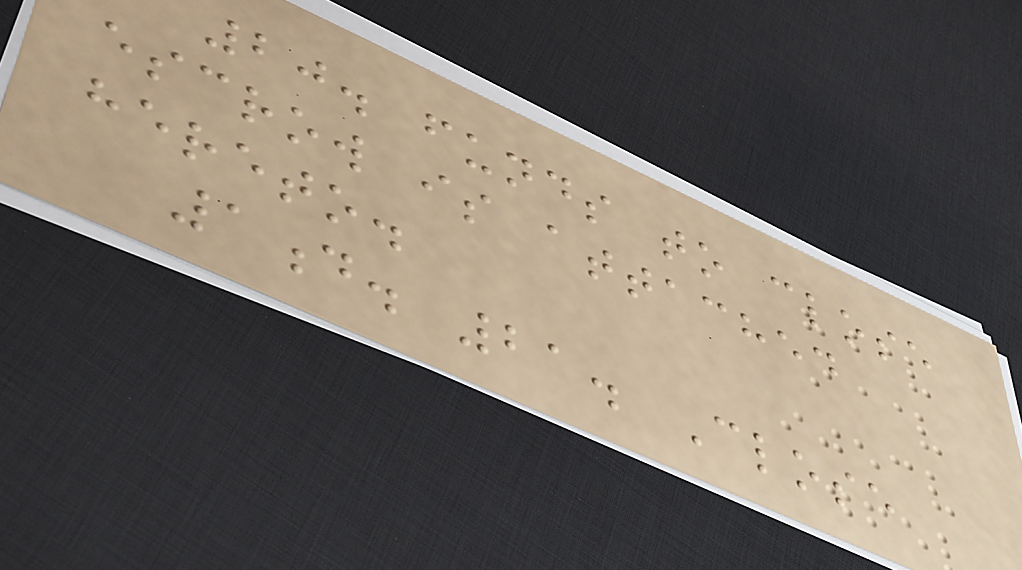20. funds to close
escrow is attached
hereto.
1d. 21. Close
